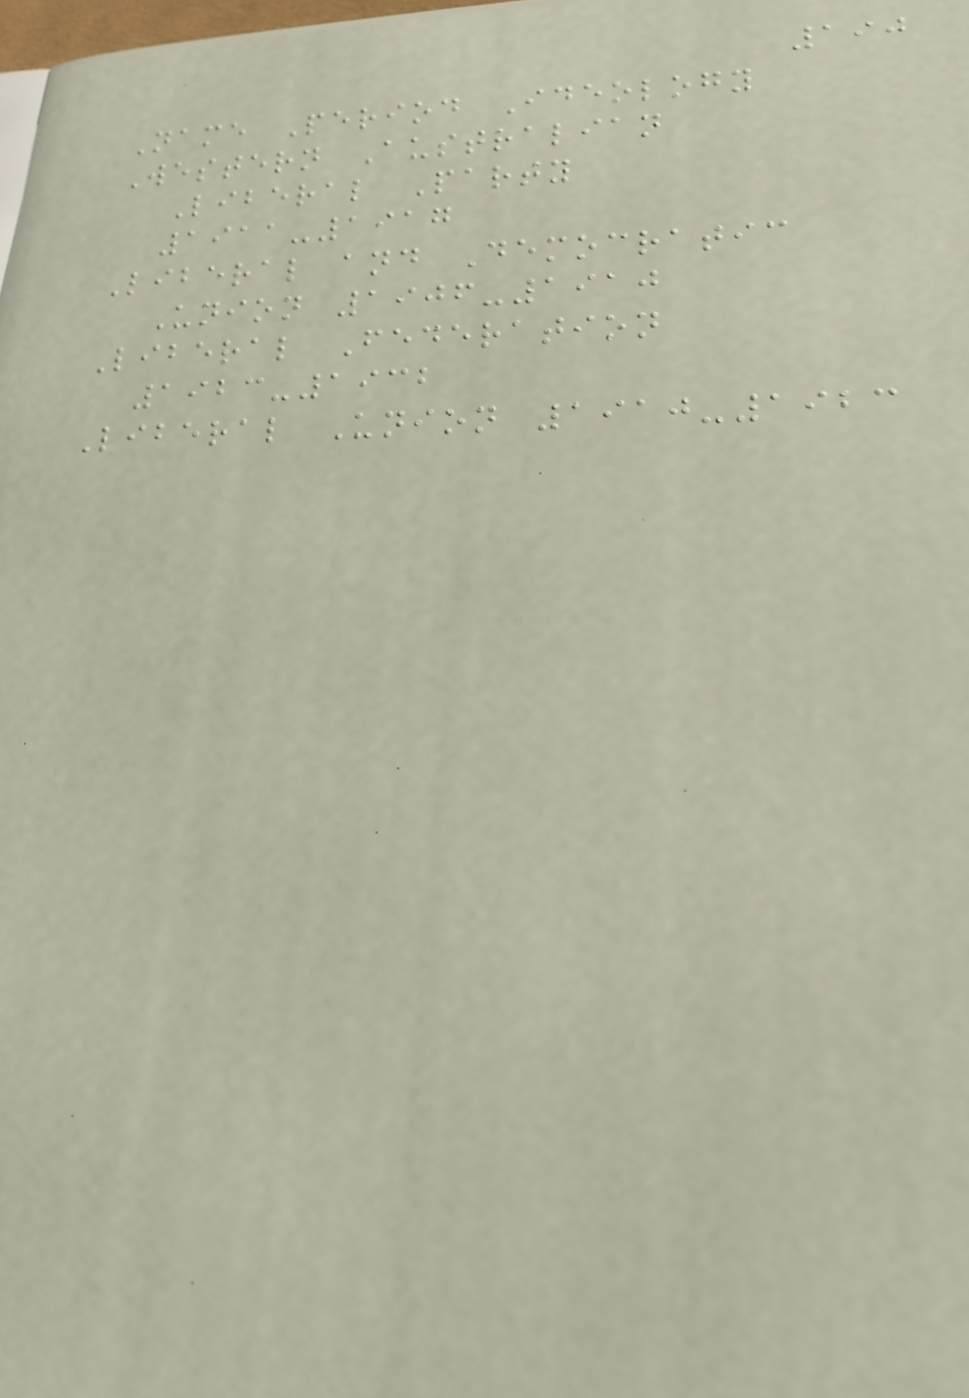190
Name Period Ideology
Western Australian
Liberal Party
1911-1917
Liberal and Democratic
Union 1906-1910
Liberal Federation
1923-1932
Liberal Union 1910-1923
